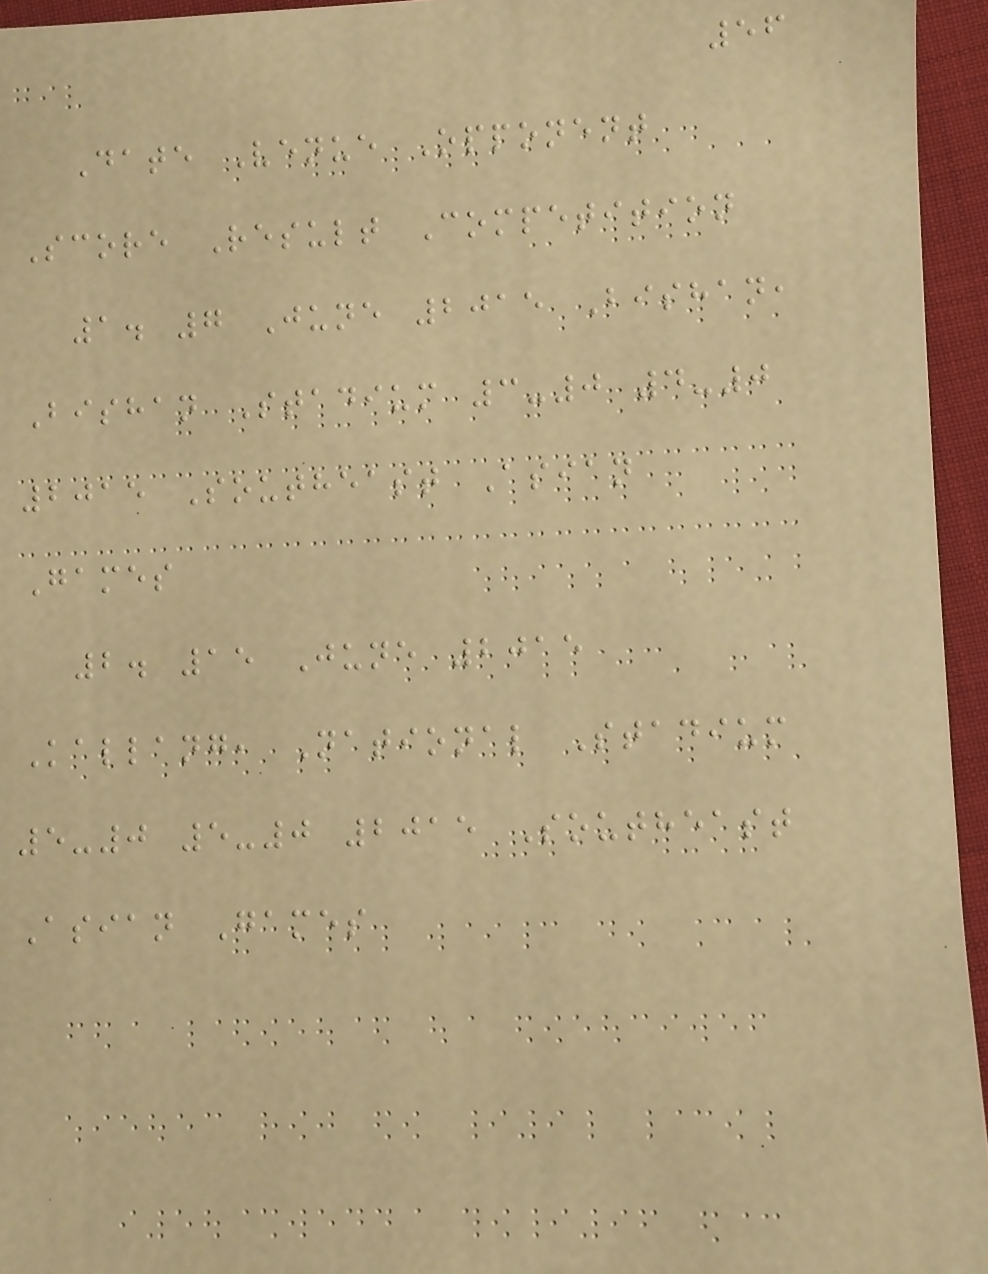56
Date Venue Opponent
Score Result Competition
1. 7 June 2015 Bishan,
Bishan Stadium 3-0 4-0
2015 Southeast Asian
Games
2. 15 June 2015
Kallang, National Stadium
5-0 5-0 2015 Southeast
Asian Games
